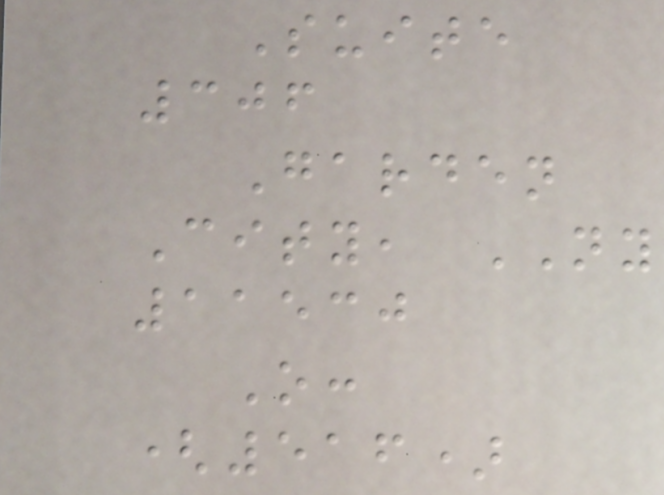Suite
306
Garden
City, NY
11530
O:
(516)
